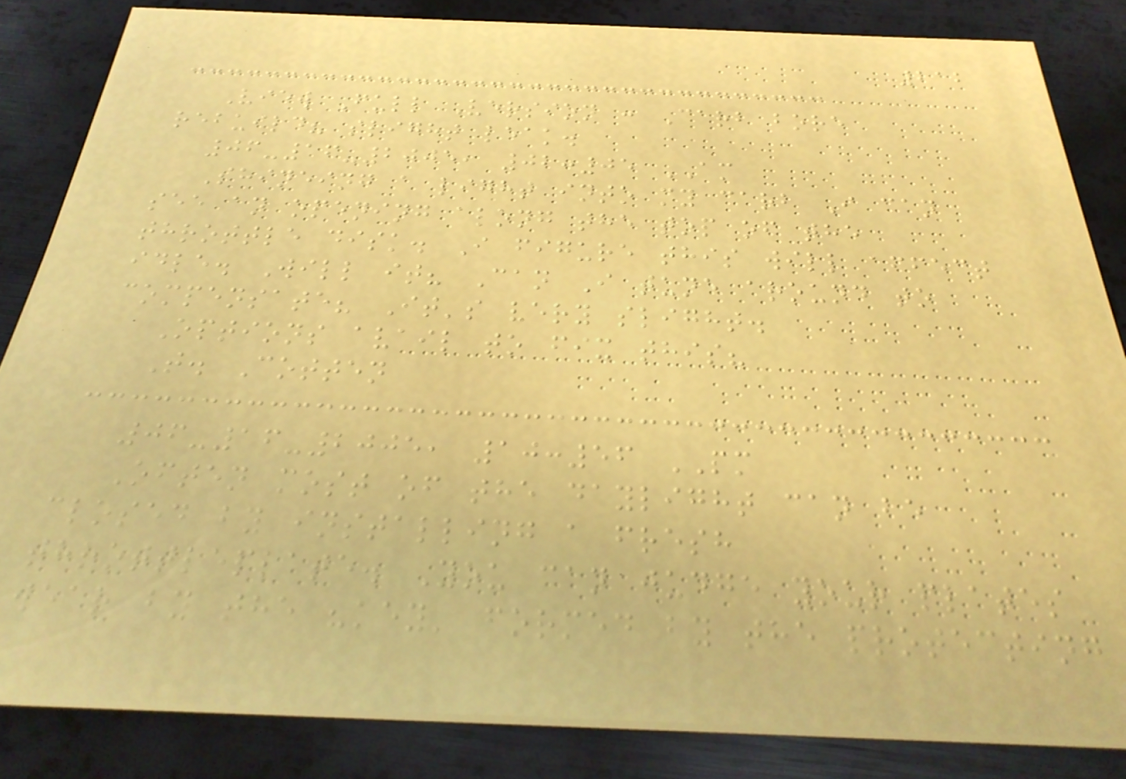212
View Full Version : Carb bore
rebuild? slight leak.
06-16-2005, 02:05 AM
Shineing a light into my carb I can
see an opening along the top of the
throttle disk. I figure this will affect
idle. Will it? Can I tune around to
compensate? It's very slight.
Options avail to fix this?
T. Cotten
06-16-2005, 10:56 PM
Often most of the daylight can be
closed by installing a fresh
throttleplate. You can judge your plates
wear by the "key' formed by the protecting
